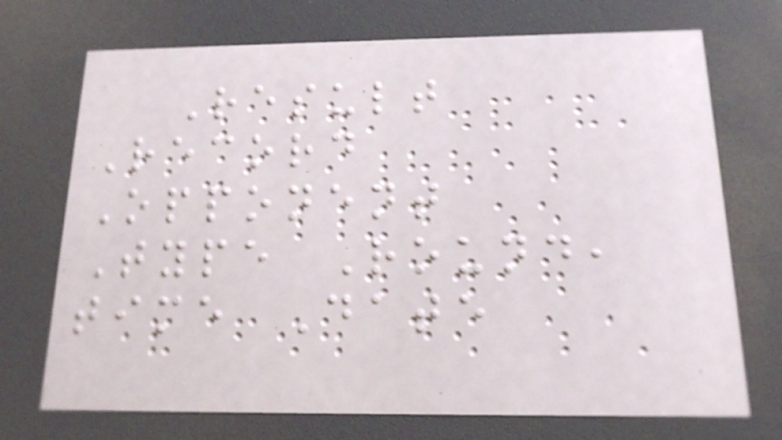Result
Record
Opponent
Type Round,
time Date
